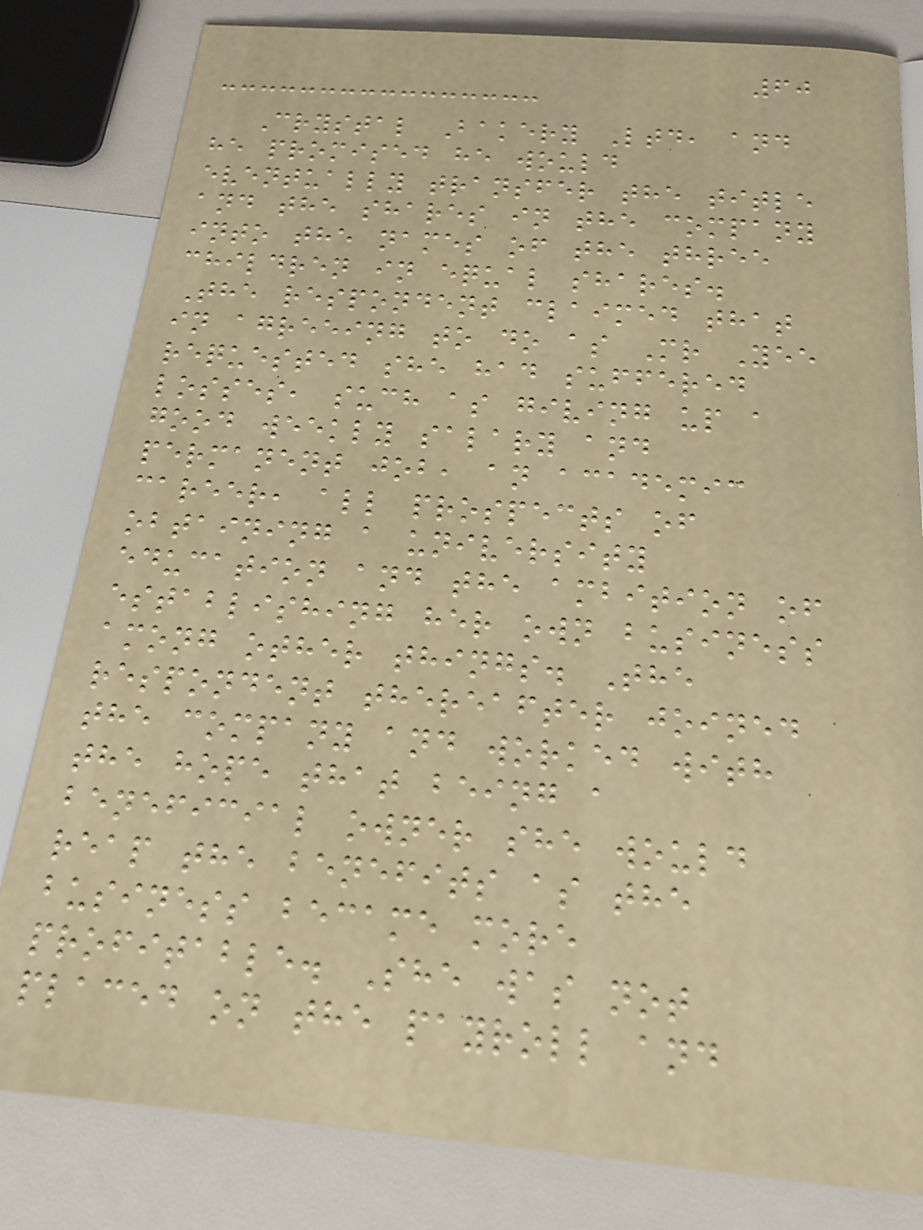60
Crystal Bakery Ltd, and
he promised he would
eventually transfer the title
and the shares in the company
into the names of the three
children in equal shares.
The respondent claimed that
in agreeing to do as Mr Yee
requested she had suffered
losses, such as giving up a
good weekly salary and
permanent job, an academic
career, all prospects of
obtaining a university
education and the ambition of
establishing her own business
among other things. The
respondent thereafter joined
the company and worked with
the hope that being a
beneficial owner she would
reap the benefits as the
business became more
profitable. She was not
placed on the payroll and
